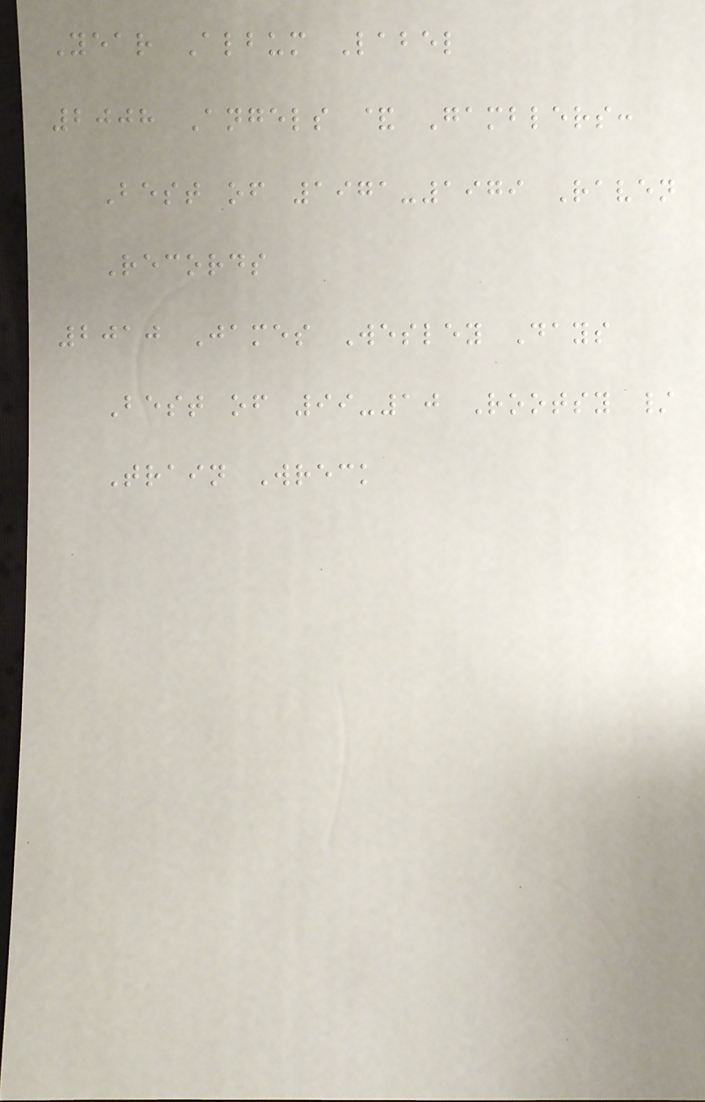Year Album Label
2008 Angels & Gamblers:
Best of 1971-1979 Raven
Records
2010 James Wesley Days
Best of 99-10 Rootsy /
Train Wreck
